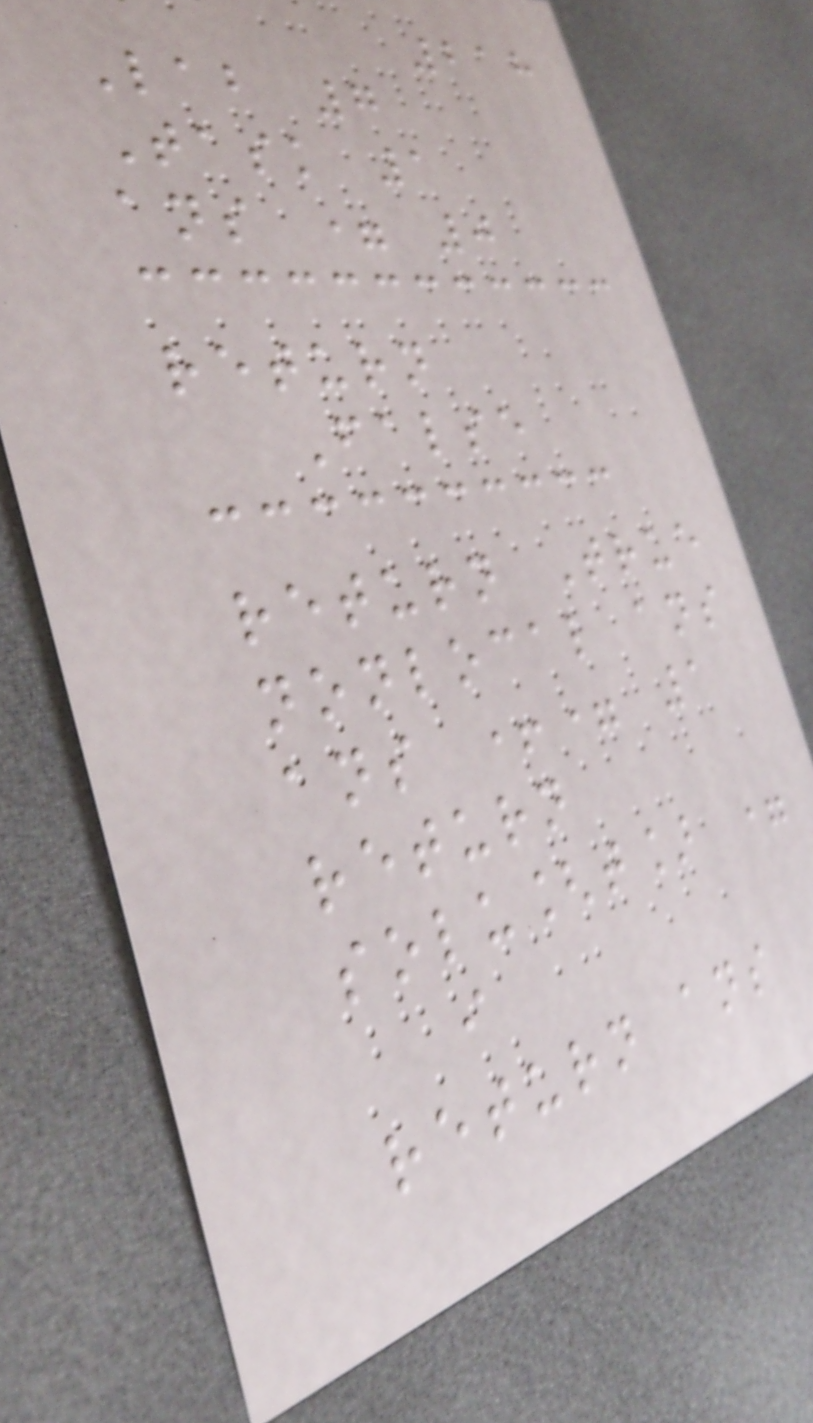218
Lab 7
Task 1
ans = 0
return
False
return True
nonlocal ans
ans += 1
return
solu[t] =
i
return ans
